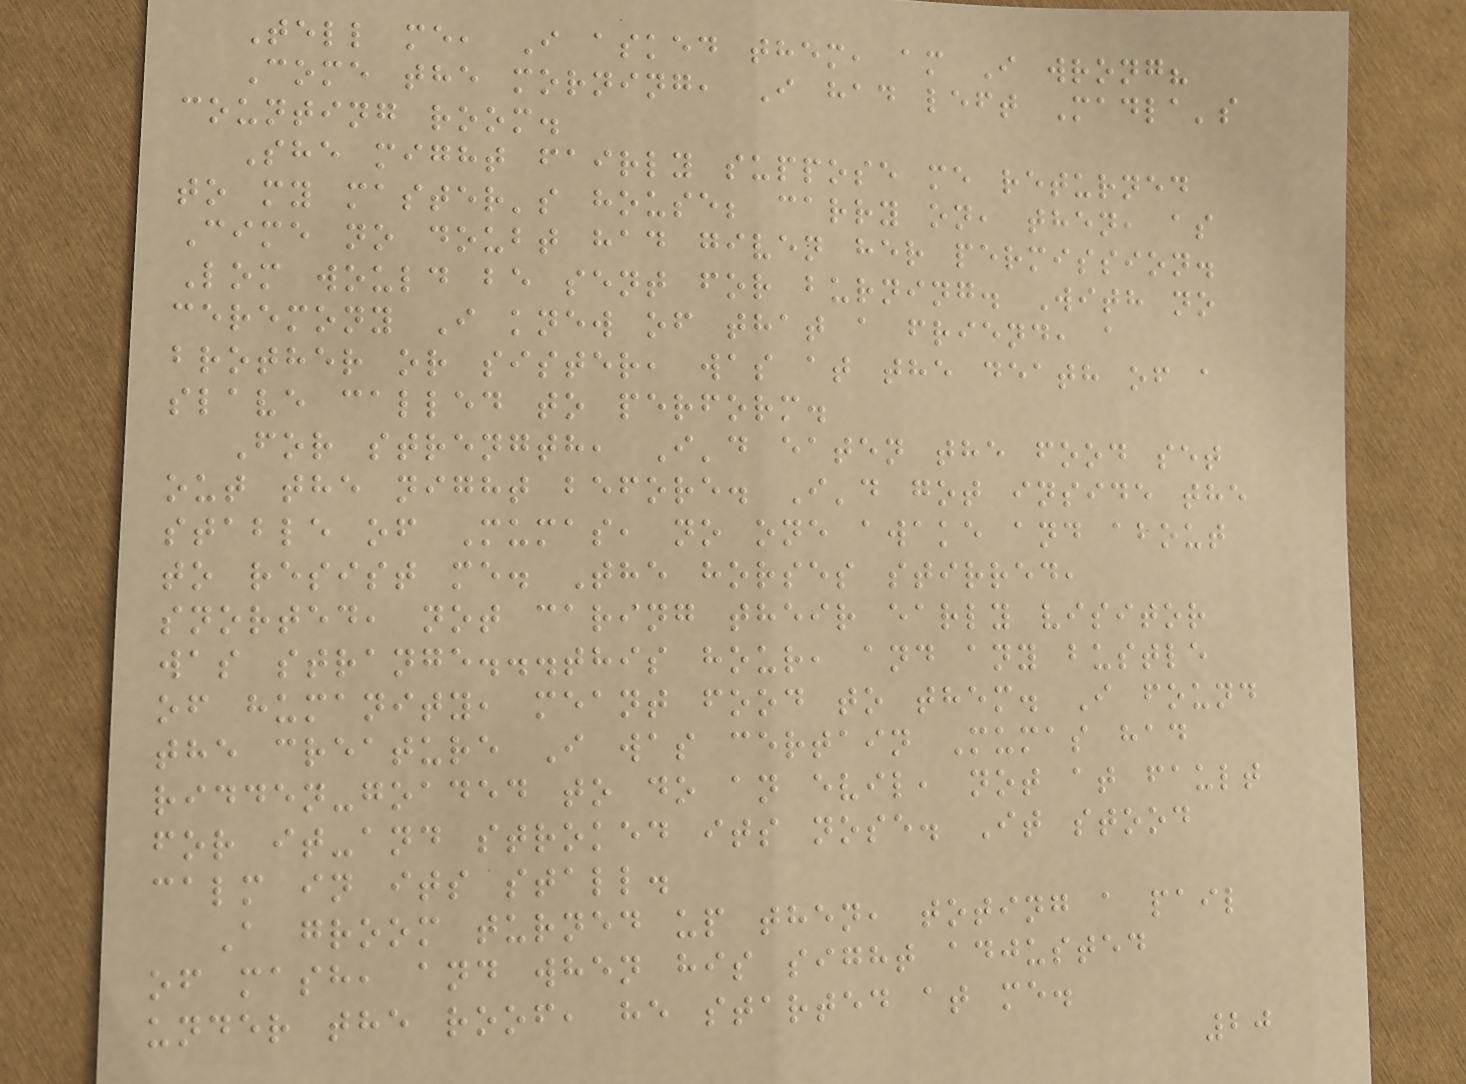Tell me, I asked them, am I wrong?
Come the morning, I had left Madla's
counting room.
She might fairly suppose me returned
to my master's house; carry on, then, as
Cime no doubt had given her permission.
Lom would be sent for burning. With no
ceremony I knew of that a friend, a
brother or sister, was at the death of a
slave called to perform.
For strength, I'd eaten the food set
out the night before. I'd got inside the
stable of Mumas, no one awake and about
to resist me. The horses stirred,
snorted, not caring their early visitor
was strange...this hour, and any bustle
of humanity, meant food to them. I found
the creature I was certain Mumas had
ridden-goaded to do an evil, not at fault
for it-and stroked its nose. It stood
calm in its stall.
A groom turned up then, toting a pail
of mash, and when his sight adjusted
under the roof, he started at me.
20
